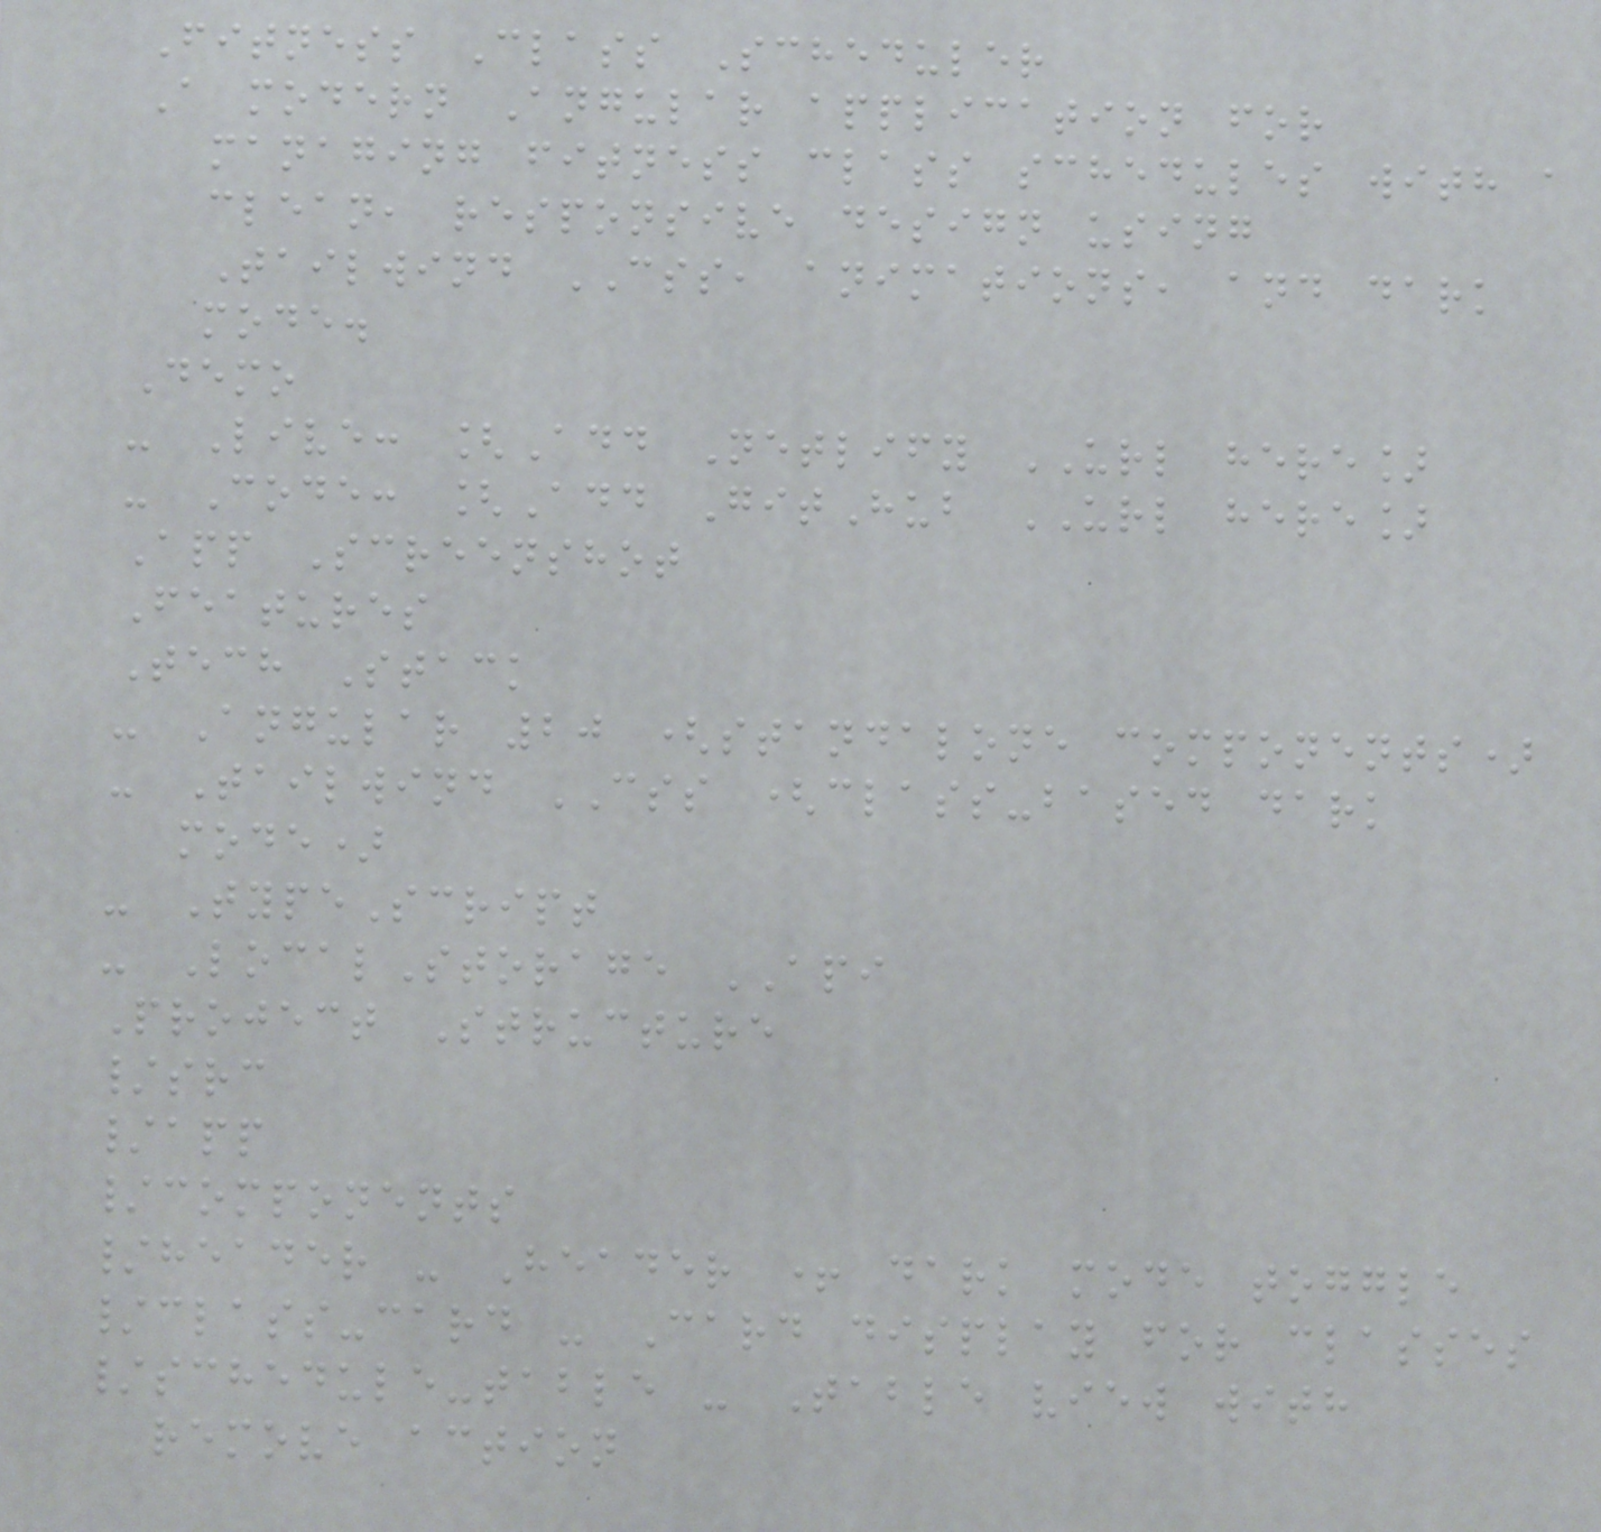Fitness Class Scheduler
A modern Angular application for
managing fitness class schedules with a
clean, responsive design using
Tailwind CSS, animations, and dark
mode.
Demo
- Live: [Add Netlify URL here]
- Code: [Add GitHub URL here]
App Screenshot
Features
Tech Stack
- Angular 20 (standalone components)
- Tailwind CSS (class-based dark
mode)
- TypeScript
- LocalStorage API
Project Structure
/src
/app
/components
/header - Header + dark mode toggle
/class-card - Card display for classes
/schedule-table - Table view with
remove action
